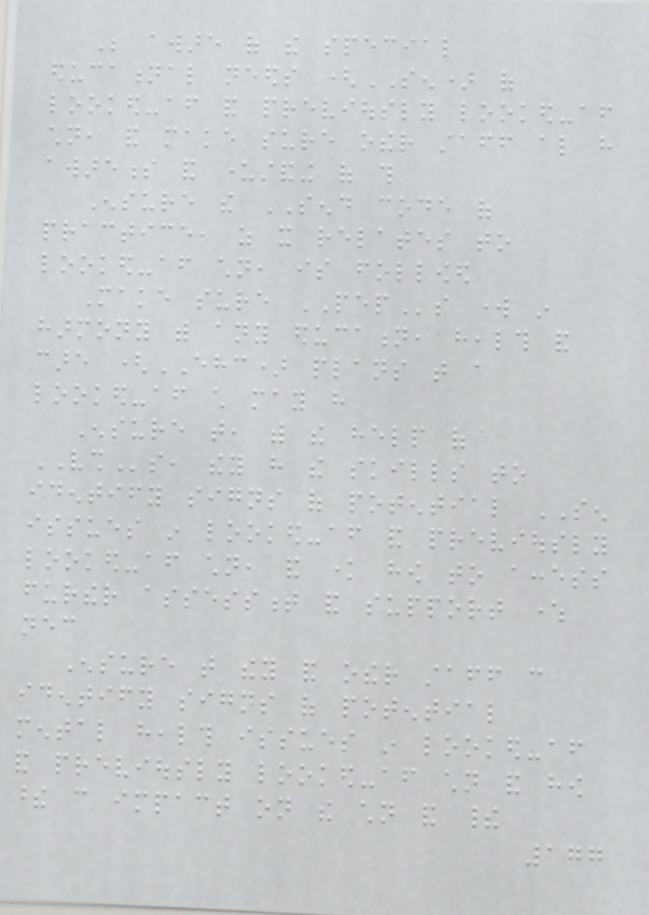Be aware of the special
educational needs (SEN) of
looked-after and previously looked-after
children, and make sure other staff also have
awareness and understanding of this
Ensure the SEND code of
practice, as it relates to
looked-after children, is followed
Make sure PEPs work in
harmony with any education, health and
care (EHC) plans that a
looked-after child may have
Ensure that, with the help of
VSHs, they have the skills to
identify signs of potential SEN
issues in looked-after and previously
looked-after children, and know how to access
further assessment and support where
necessary
Ensure that they and other staff can
identify signs of potential
mental health issues in looked-after
and previously looked-after children and how
these can impact on the children and their
177
